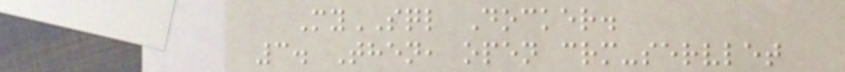MySQL Docker.
3. Then, open crm-servlet
